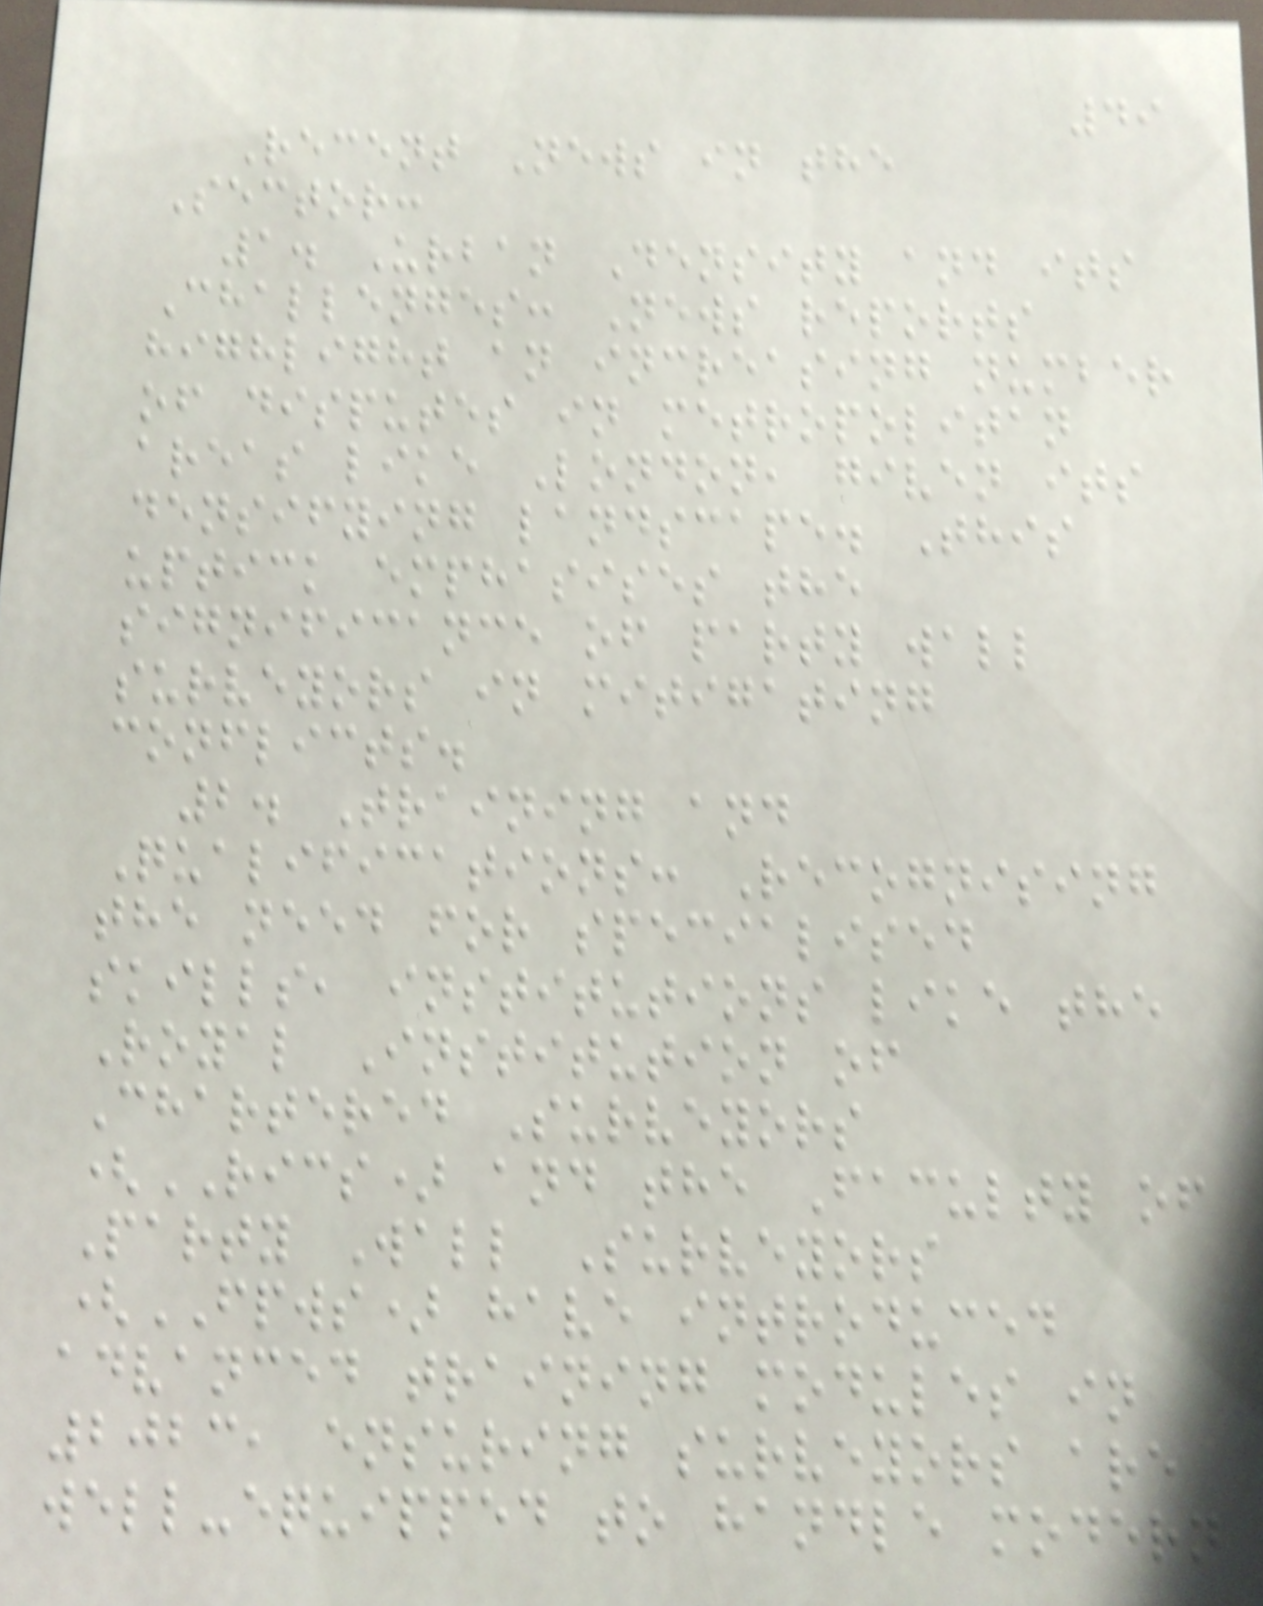49
Recent News in the
Sector:
1. Urban Density and its
Challenges: News reports
highlight an increasing number
of disputes in metropolitan
areas like London, given its
densifying landscape. This
uptick emphasises the
significance of party wall
surveyors in mitigating
conflicts.
2. Training and
Qualifications: Recognising
the need for specialised
skills, institutions like the
Royal Institution of
Chartered Surveyors
(RICS) and the Faculty of
Party Wall Surveyors
(FPWS) have introduced
advanced training modules in
2023, ensuring surveyors are
well-equipped to handle modern
